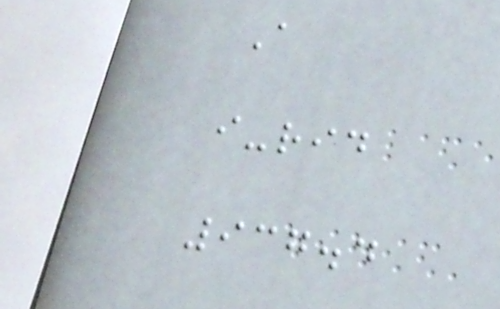A
i-rid
937.4
